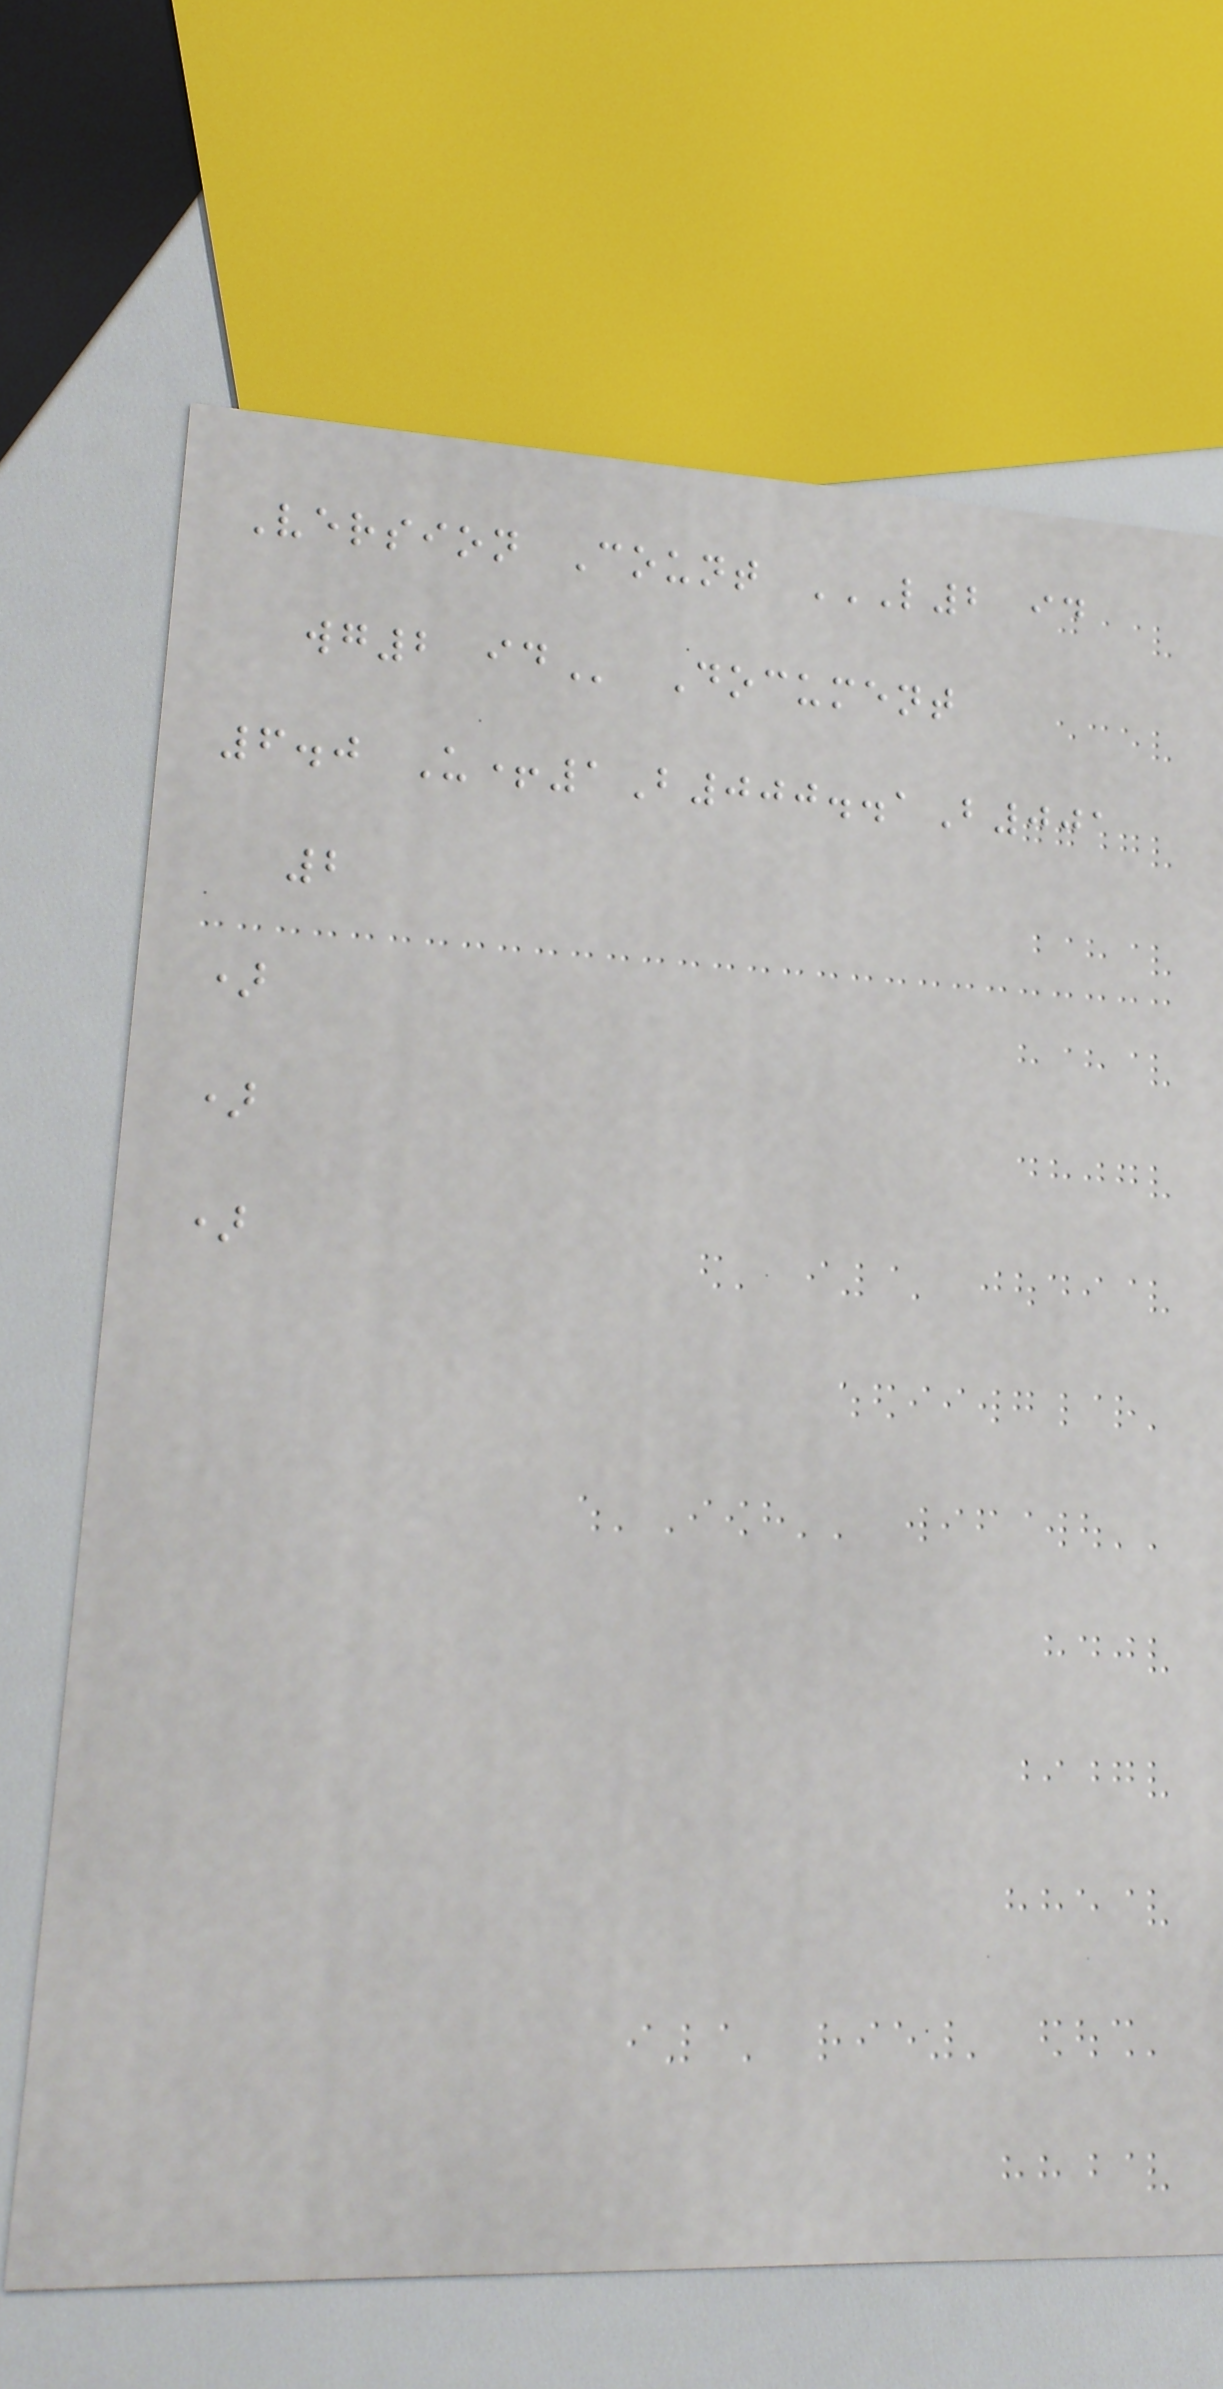Version Count L2 ID
WG2 ID Document
6.0 U+1B000..1B001
2
)
)
)
